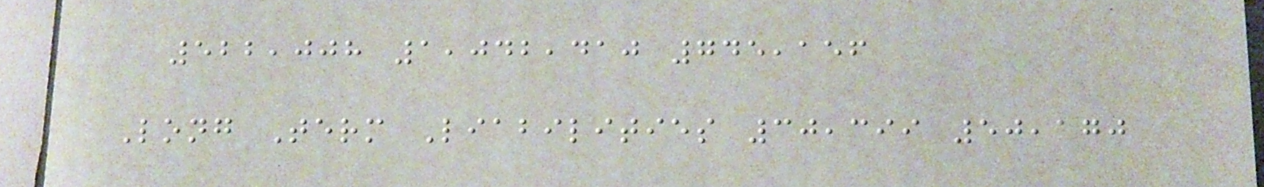522,008 1,042,410 745,156
Long Term Liabilities 30,399 50,170
